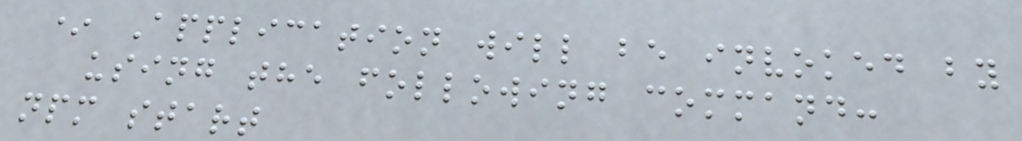* Application will be invoked by
using the following command:
npm start
